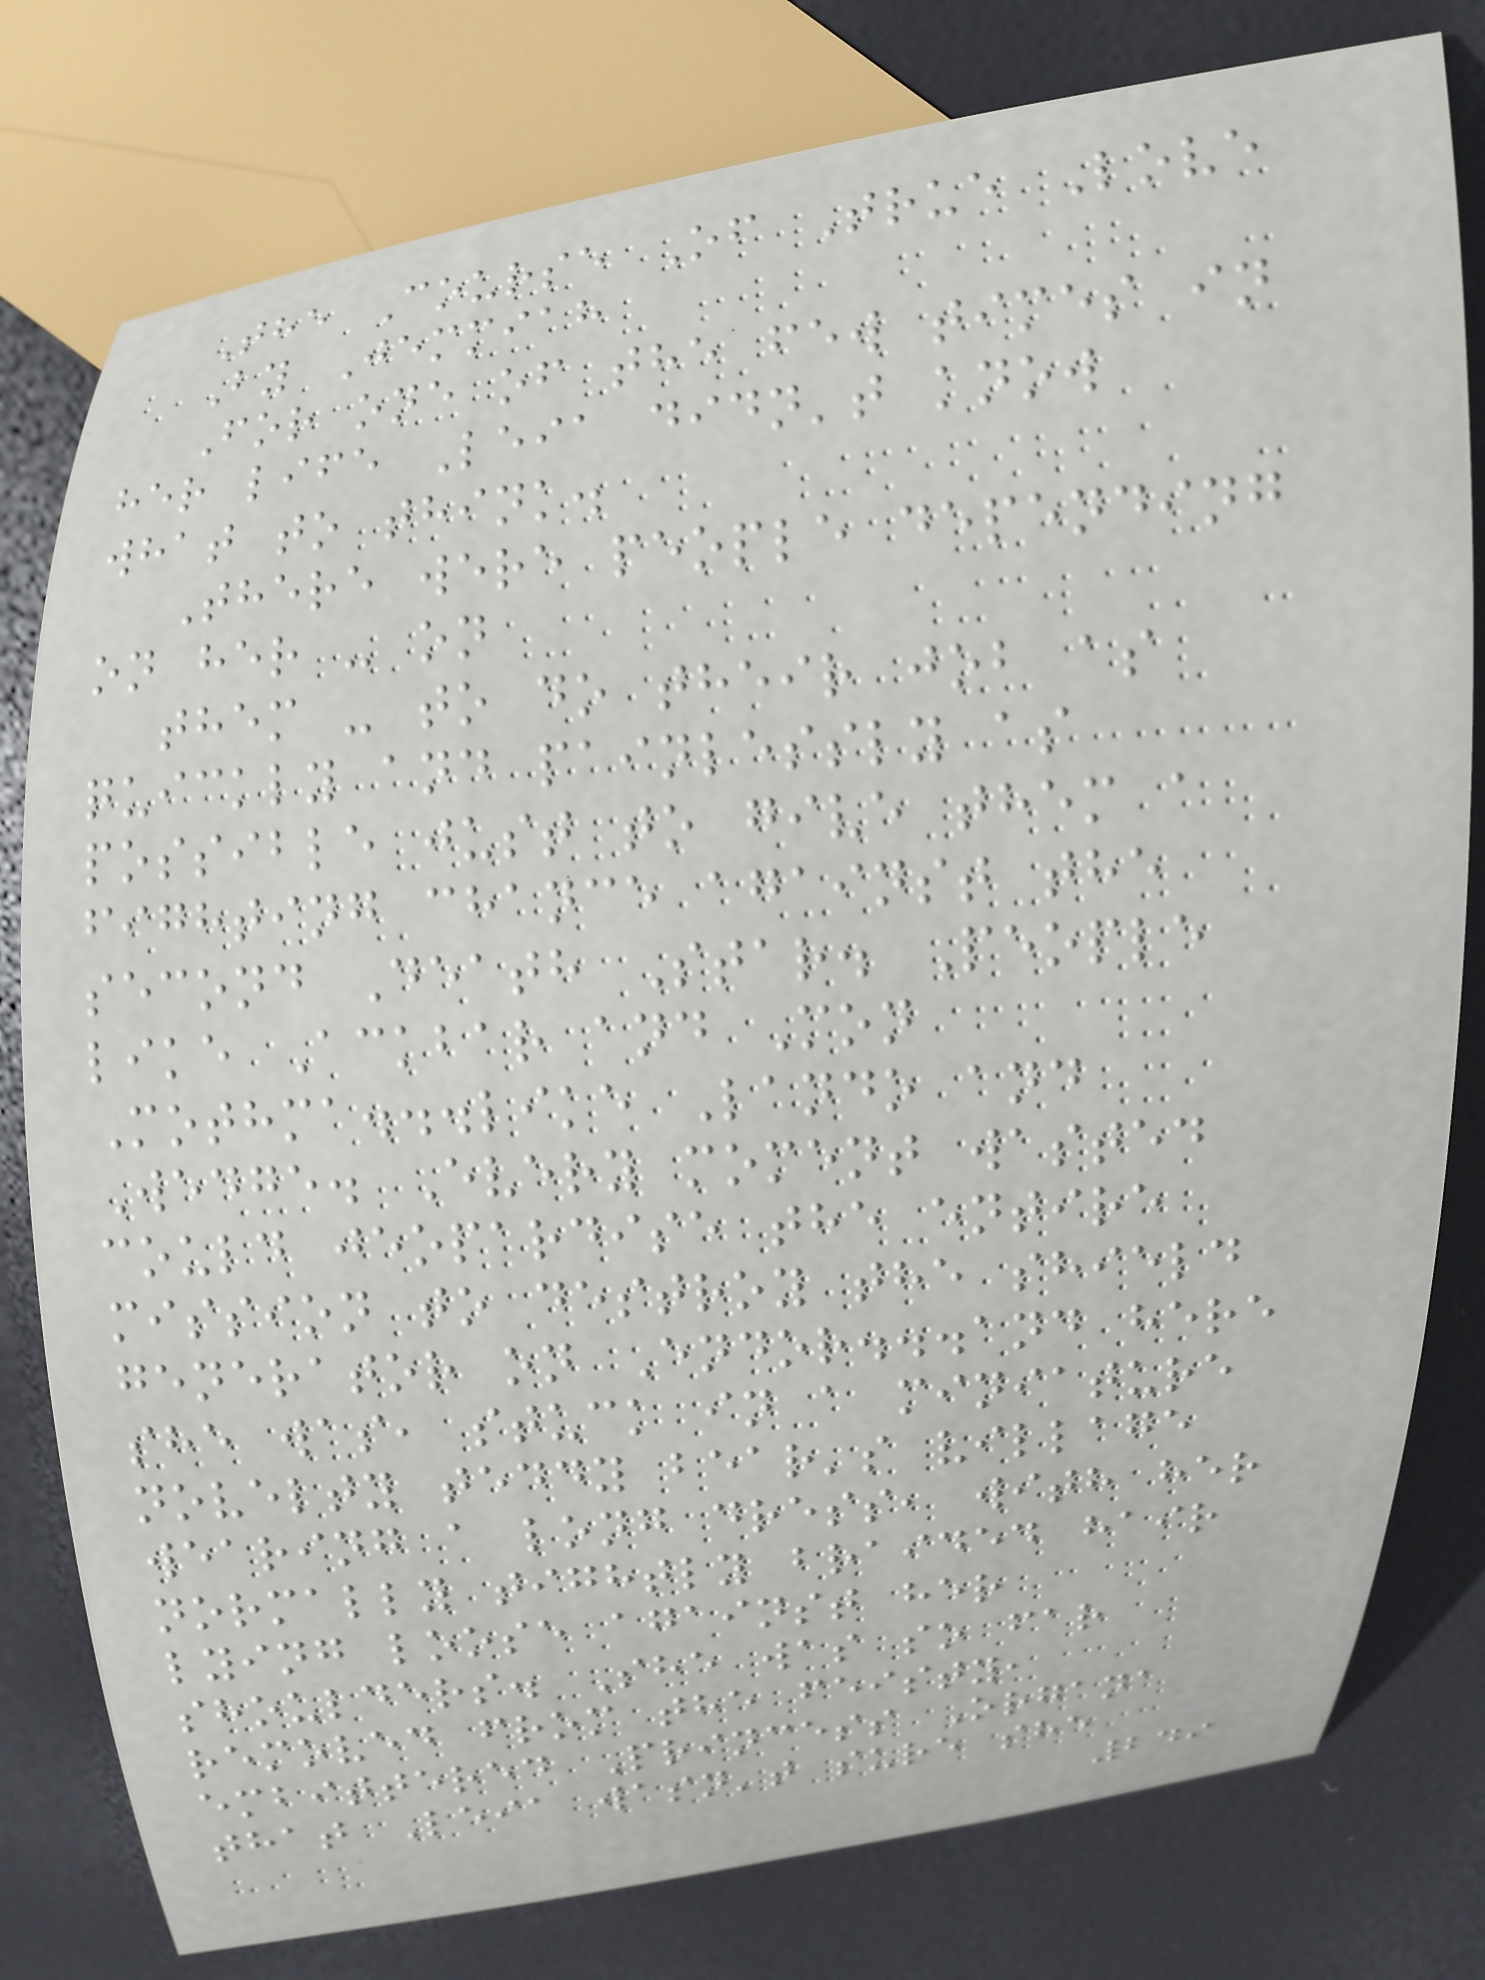The Course Of True Love
By Jemmiah
For one of the few times in
her life Leia didn't know
what to think.
There were people depending
on her - on
them - to do their job as
quickly and painlessly as
possible just to give them a
fighting chance against the
second Death Star. People
like Ackbar and Mon
Mothma...like Lando and
Wedge. Every moment wasted
could jeopardise the entire
mission to destroy the shield
generator on Endor...and here
she was, stuck in a miniature
novelty teddy bear's village
wearing a long dress, with her
normally tightly braided hair
lying loose against her
shoulders. She was so far
removed from the feisty,
embittered Princess Organa
that Leia wasn't sure she
249
